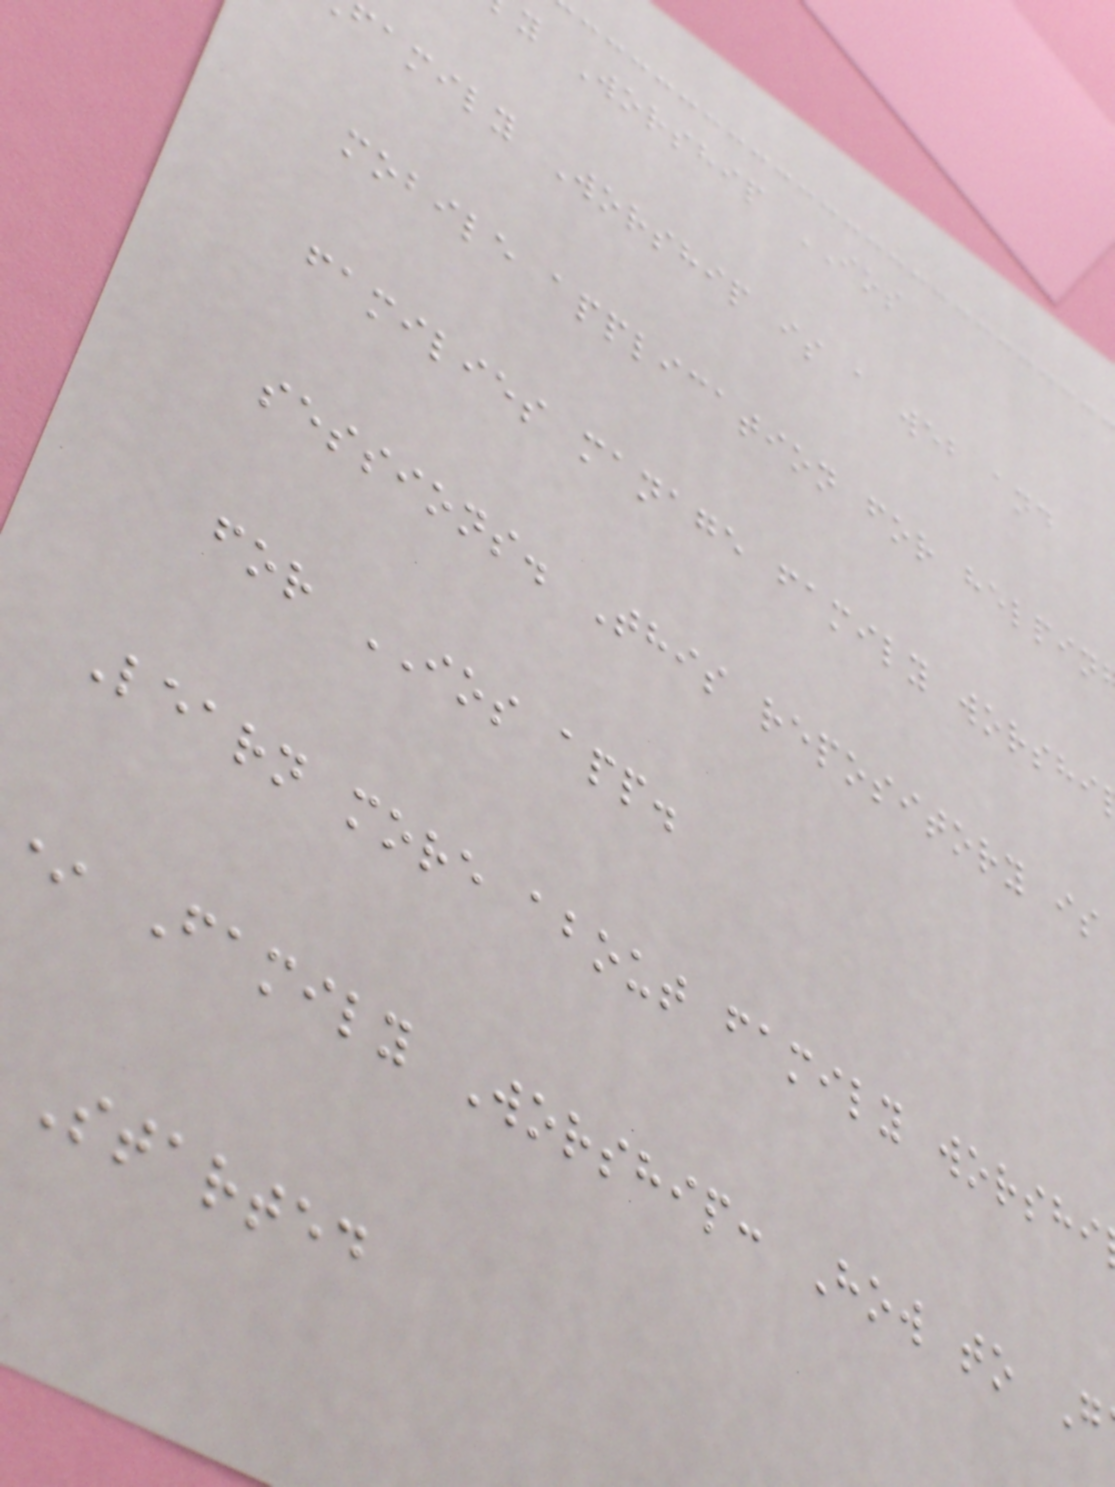y Worship IOS
family Worship is a web and
mobile application for helpin
families manage family worshi
sessions. This repository is
for IOS app.
Learn more about family worshi
* Family Worship: How to G
Started
